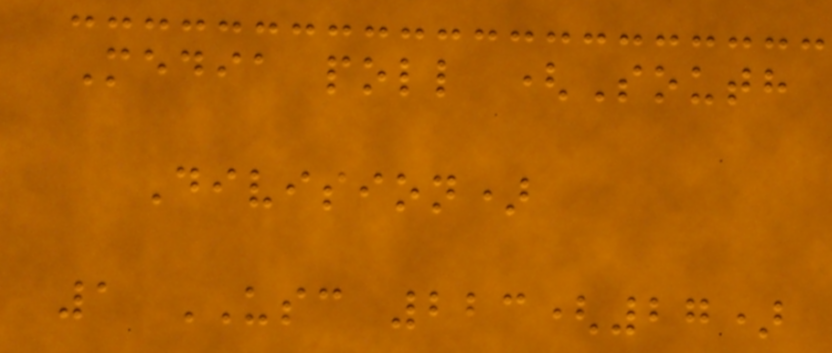Media poll (South
Division)
1 USC 223(27)
